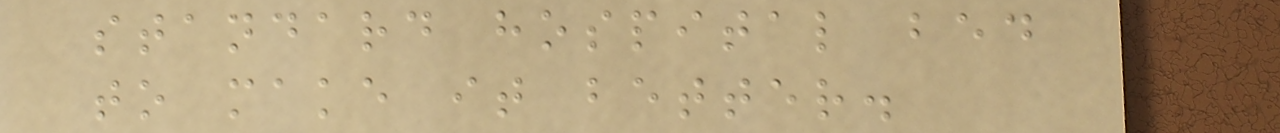standard hospital bed
to make it better.
